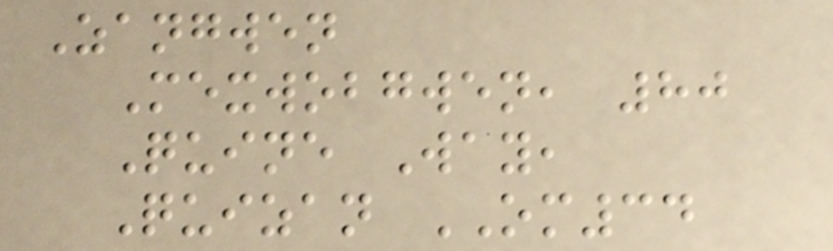Zangwen
Mexwobgwen, 80
Quine Way,
Quizan OM34
